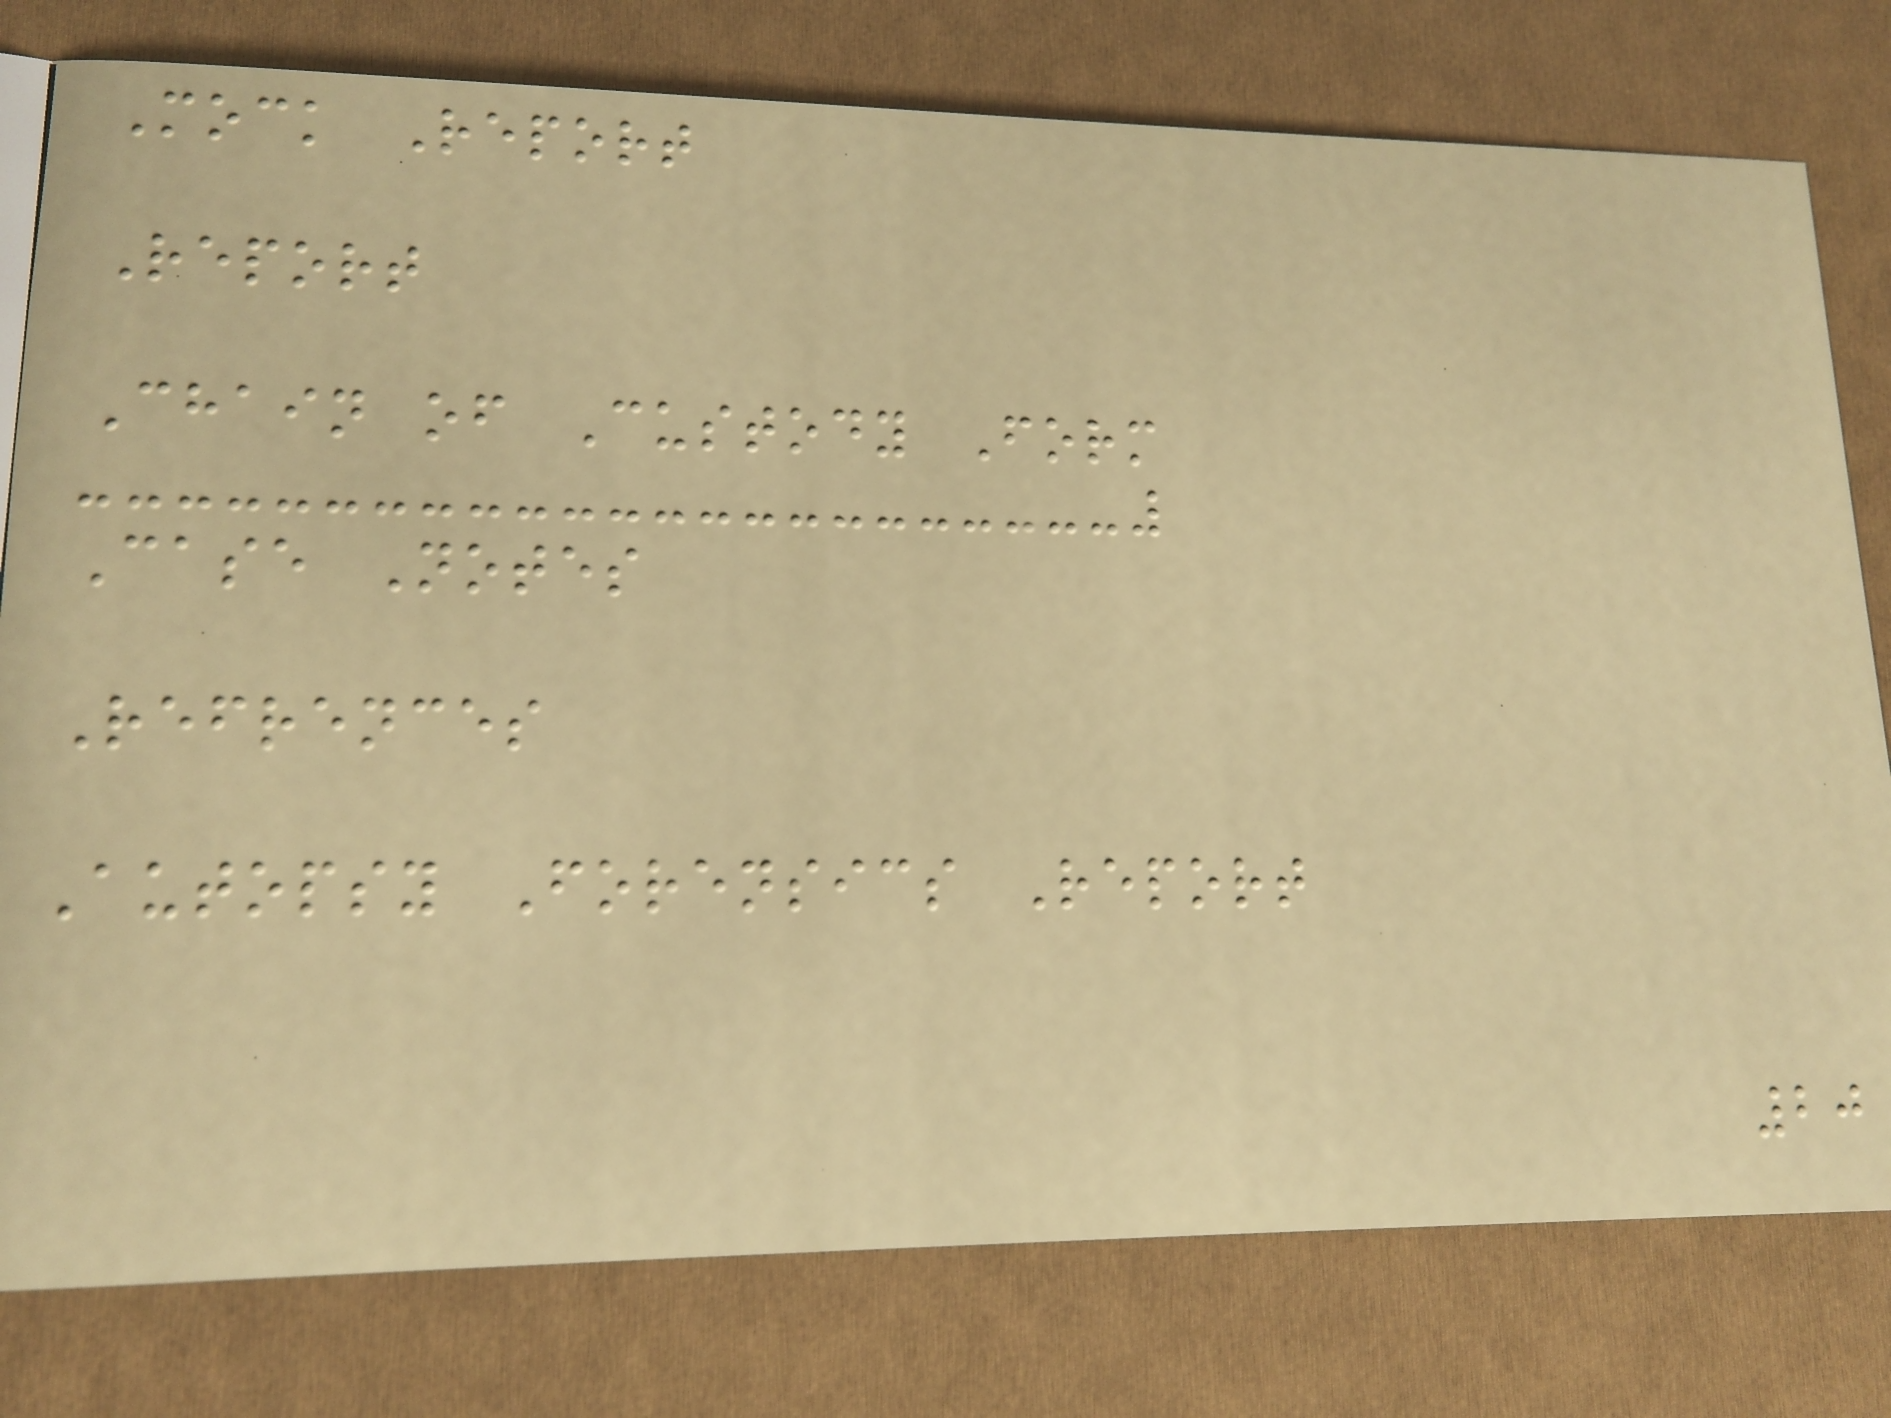Mock Report
Report
Chain of Custody Form
Case Notes
Refrences
Autopsy Forensics Report
20
